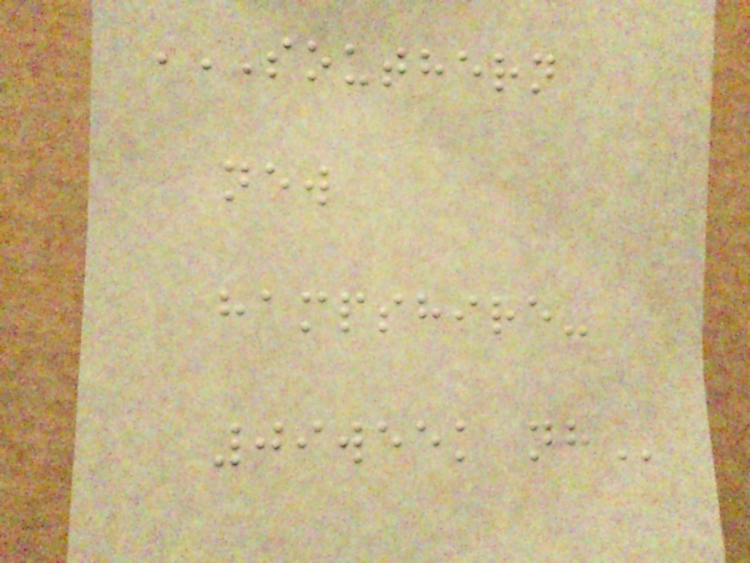SOUTHERN
NEW
HAMPSHIRE-
09WEEK NH
